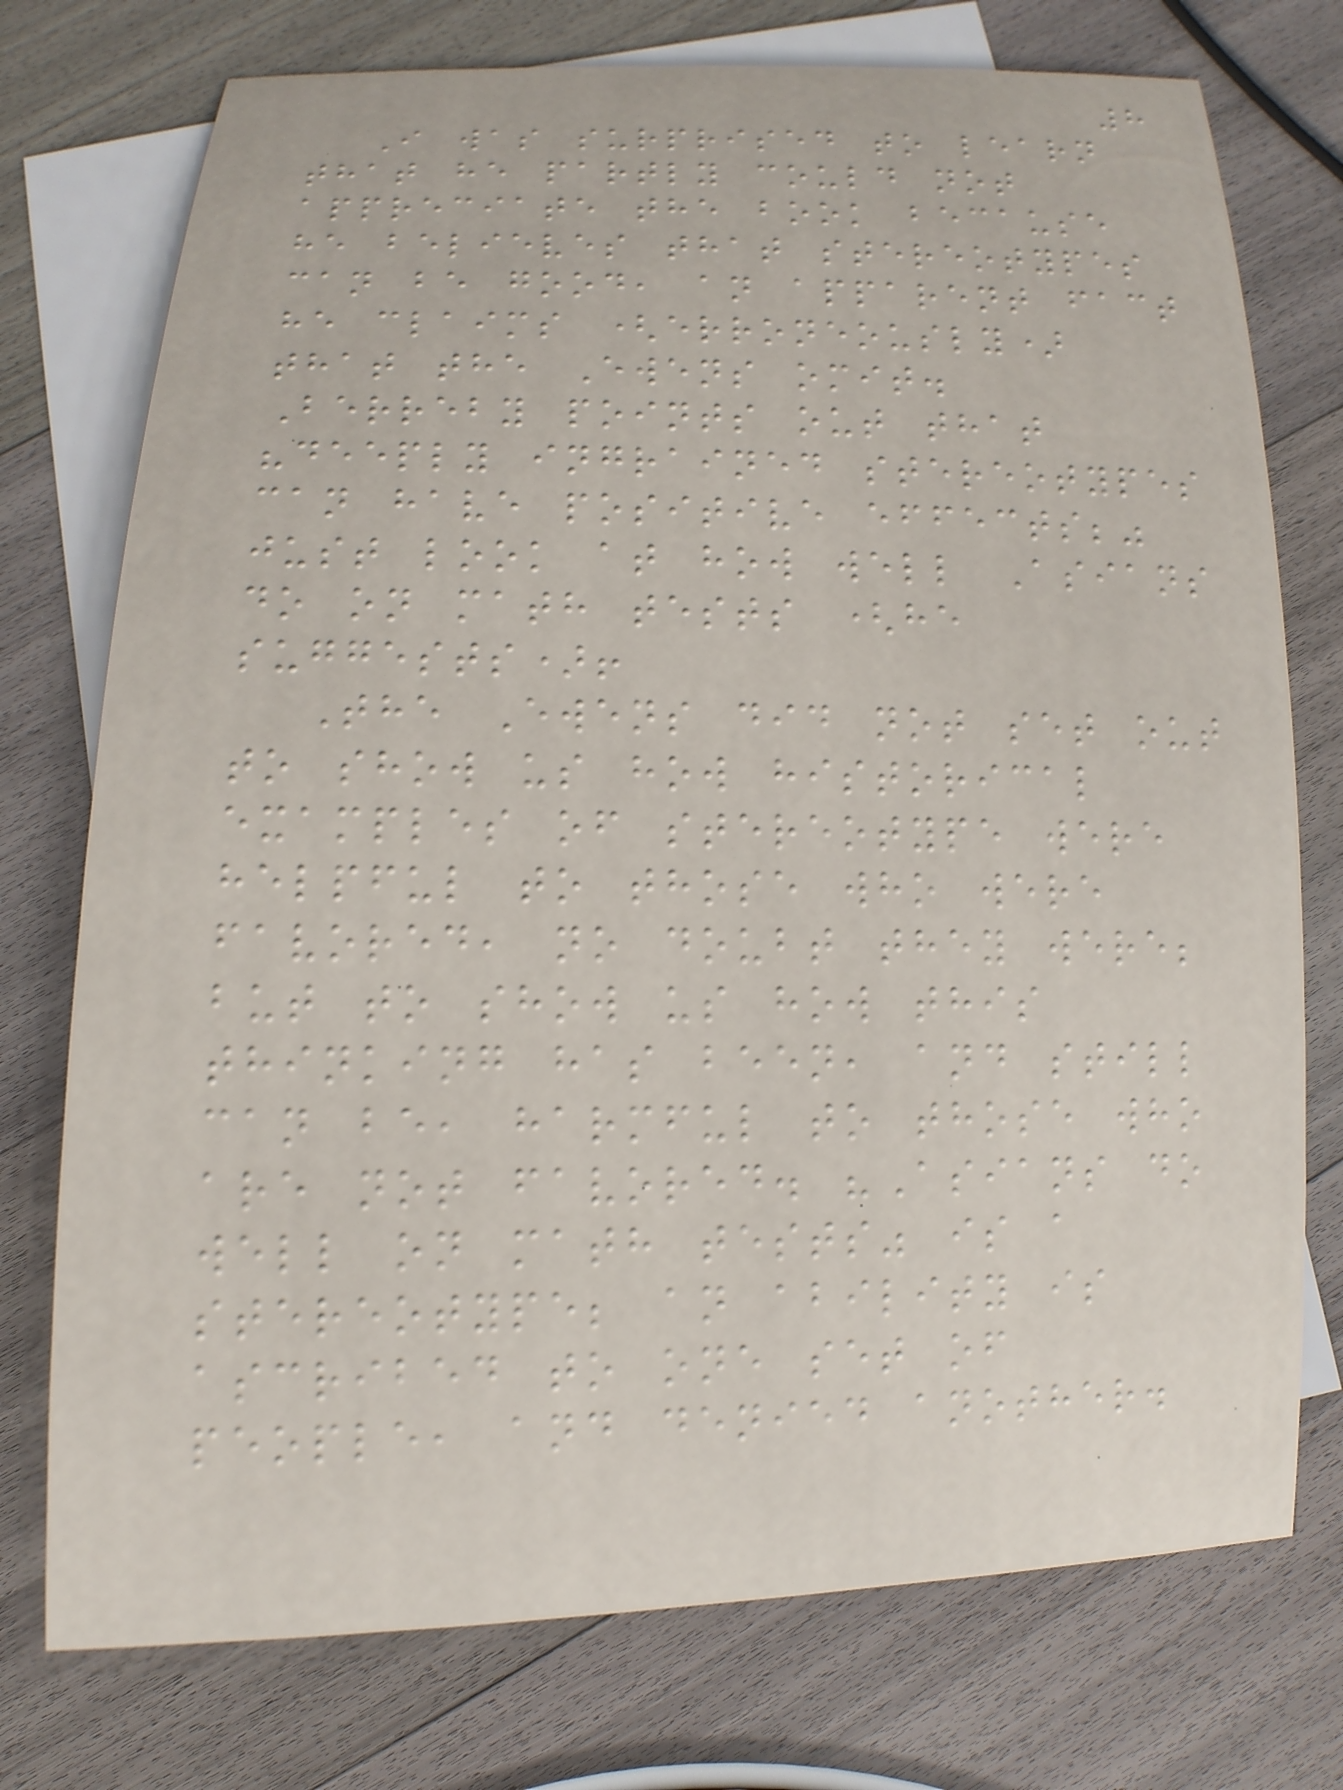8
I was surprised to learn
that he partly could not
appreciate the book because
he believes that stereotypes
can be good, an apparent fact
he claims (erroneously)
that the Ewens omit.
Berreby points out that
"deeply ingrained stereotypes
can have positive effects;"
just look at how well Asians
do on math tests (he
suggests)!
The Ewens did not set out
to show us how historical
examples of stereotype were
helpful to those who were
favored, no doubt they were;
but to show us how this
thinking has been, and still
can be, harmful to those who
are not favored. "Asians do
well on math tests" is a
stereotype; an ability is
ascribed to one set of
people, and denied another.
